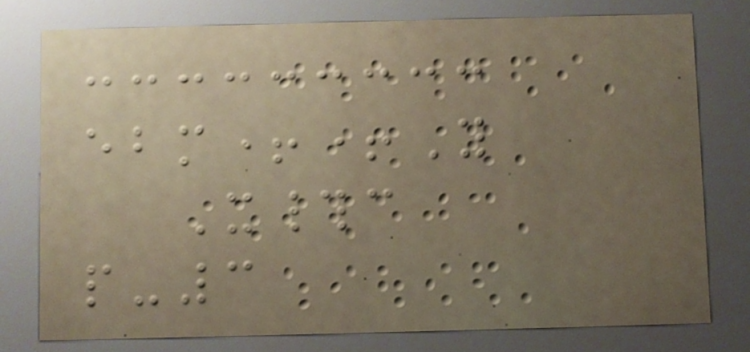ebm++Y
X#c
p-3
